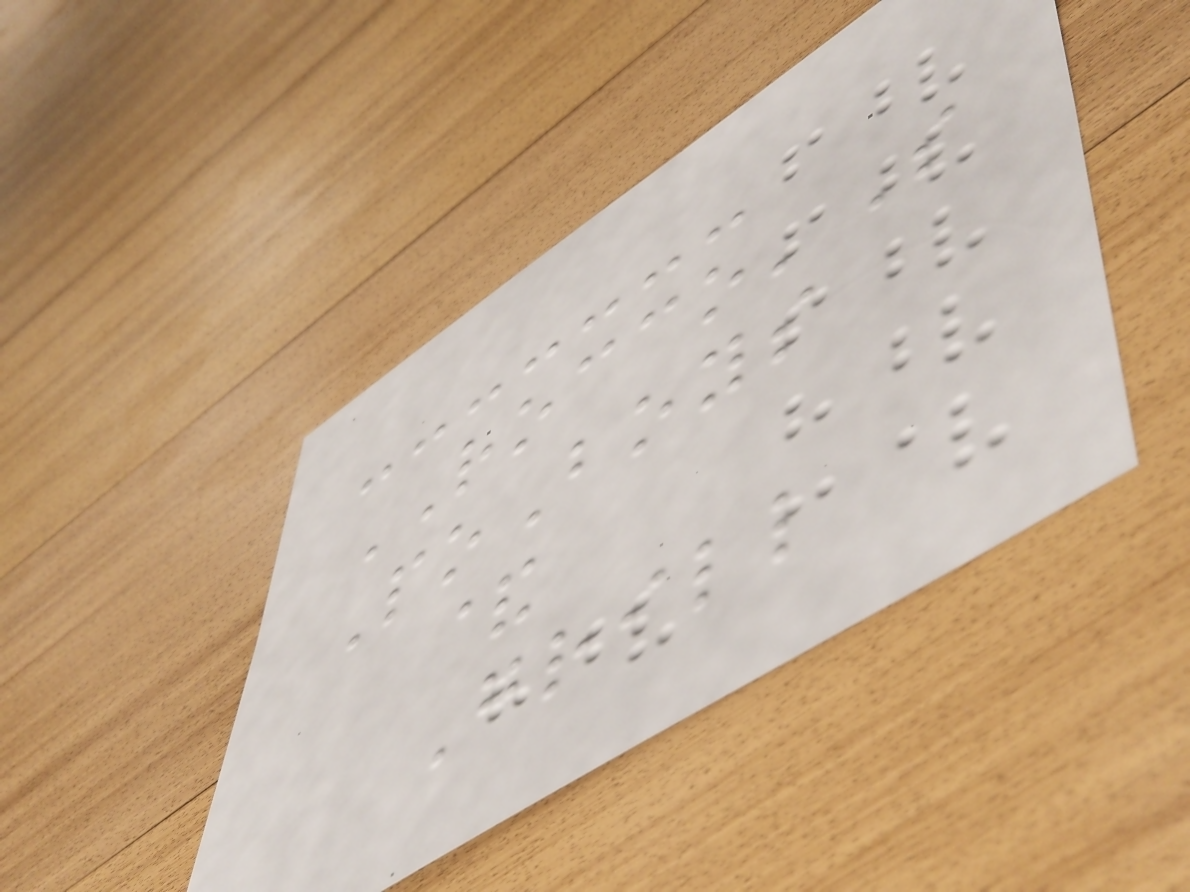ROCCO'S
PoBoys
&
Grill
